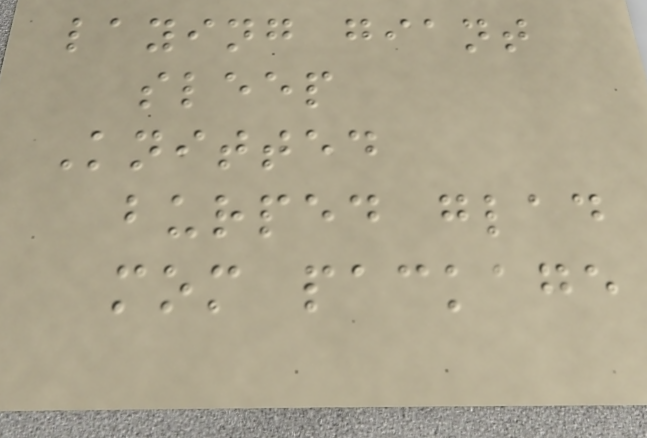laying giant
sleep
Knitted
burped glad
mom package
